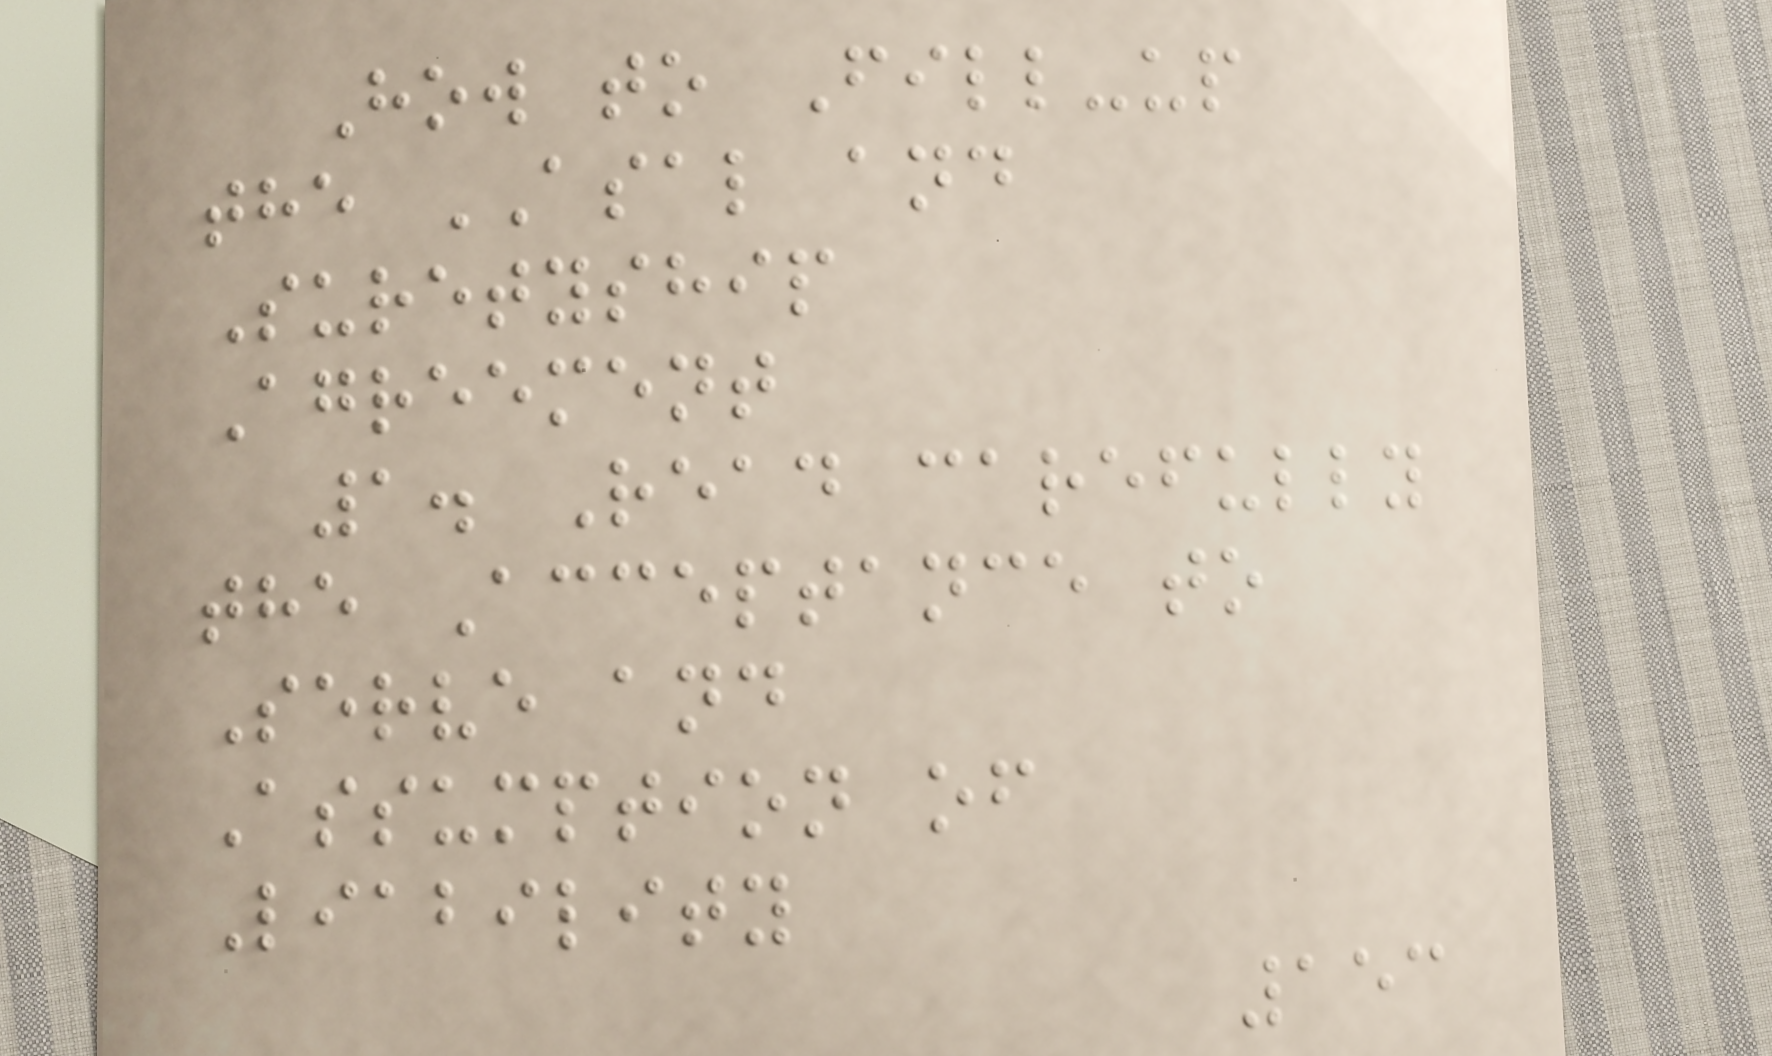How to Fill-up
the ASAL and
Suretyship
Agreement
1. Read carefully
the Acceptance to
Serve and
Assumption of
Liability
153
